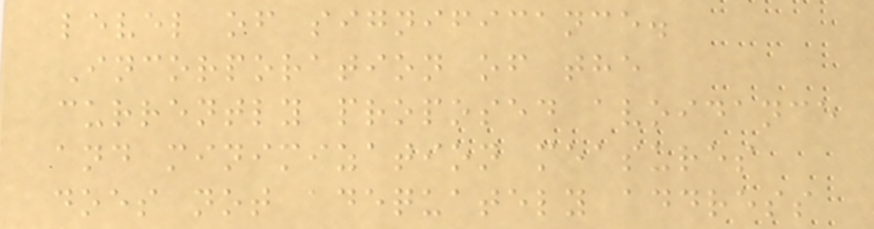level of significance.
Incorporation of the
currently proposed avoidance
and minimization measures
does not adequately address
